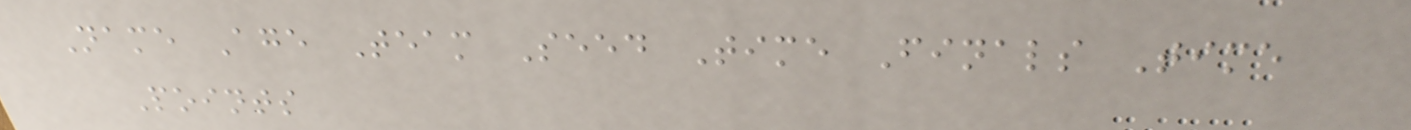Name Age Team Seed Time Finals Time
Points
